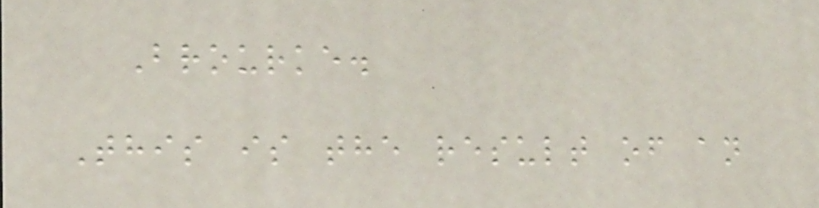Brourke.
This is the result of an
